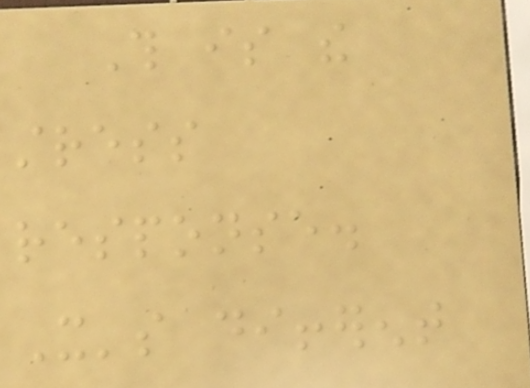This is the
stress
response.
It's different
